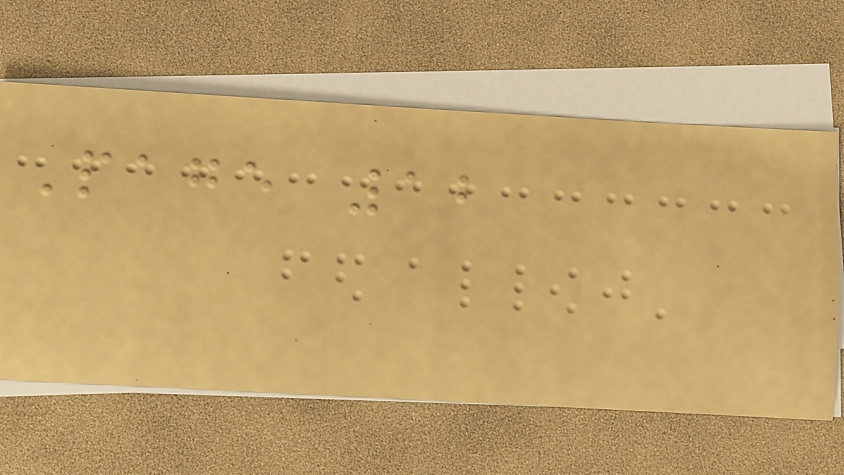Page 12
